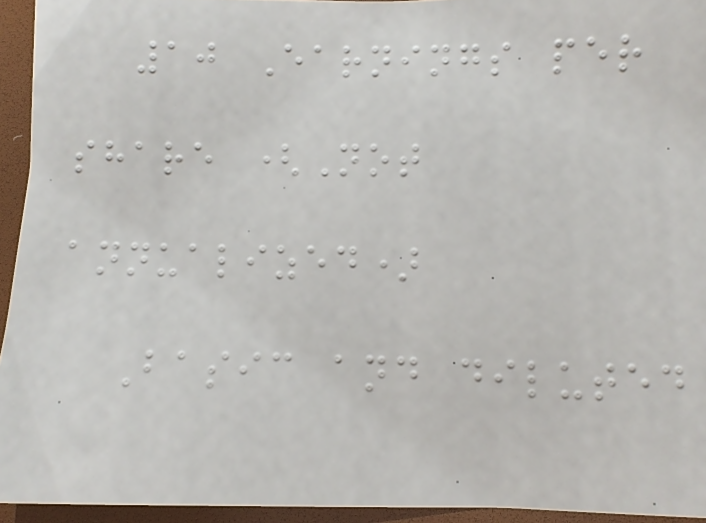10 Earnings per
share (Not
annualized)
Basic and diluted
